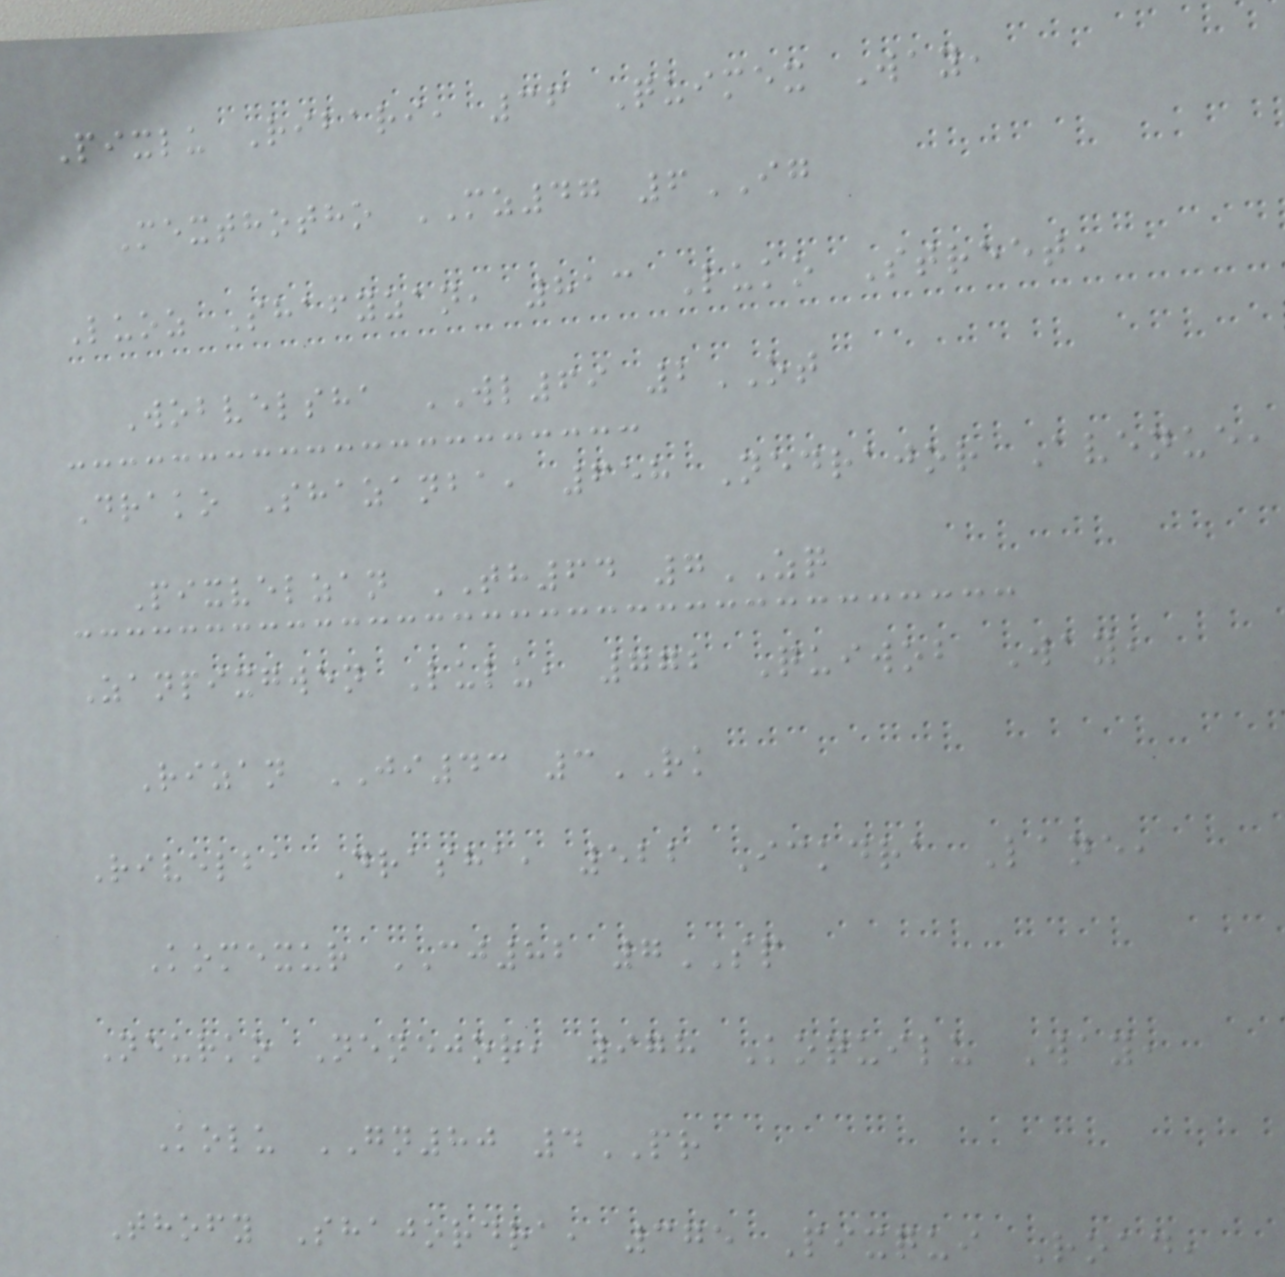Pixlu Ribari, 36 Quimex Way,
Mexthotho MZ47 6IG
Luoz Shafyzan, 813 Luko Street,
Wobvelsha WL69 2OT
Drako Shazanba, 658 Nedrajor Avenue,
Pixvelzan TH64 7ZQ
Zanpixgwen Lulu, 772 Quiwob Way,
Rizan JI43 3RK
Rivelba Drasha, 522 Ickdra Lane,
Komexur CJ82 7SP
Neurko Nenejor, 978 Koquilu Way,
Kolu GN80 4PR
Thofy Shajordra, 375 Pixqui Road,
